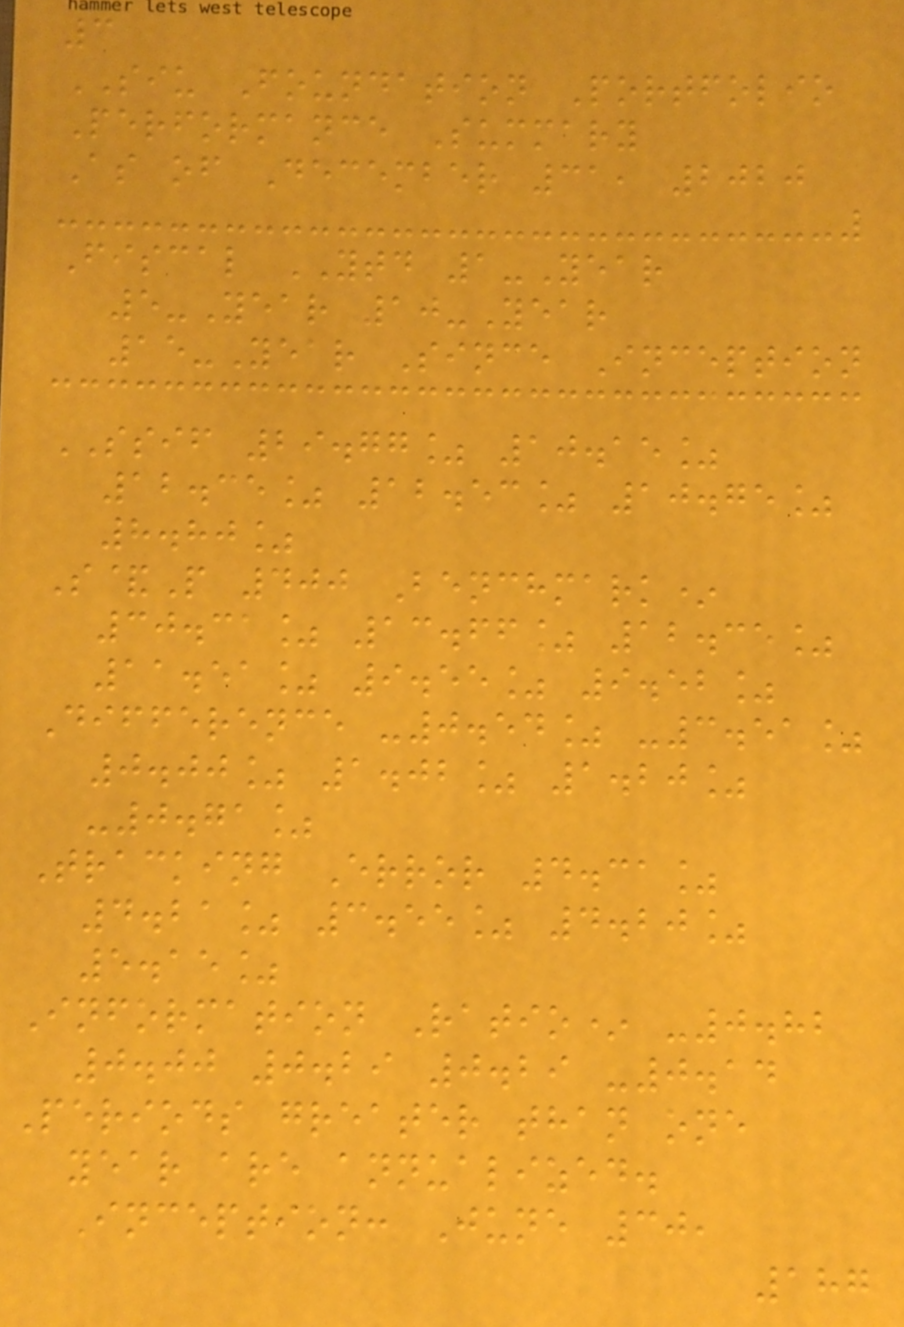3
SIU Foundation Portfolio
Performance Summary
As of December 31, 2020
Fiscal YTD 1-Year
5-Year 10-Year
15-Year Since Inception
SSIF 29.77% 10.15%
12.35% 12.53% 10.75%
8.80%
S&P 400 Benchmark*
30.31% 13.66% 12.35%
11.51% 9.55% 9.52%
Difference -0.54% -3.51%
0.00% 1.02% 1.20%
-0.71%
Tracking Error 4.31%
4.21% 3.55% 4.20%
5.15%
Information Ratio* -0.82
0.00 0.29 0.29 -0.14
Periods greater than one
year are annualized.
Inception: June 30,
187
